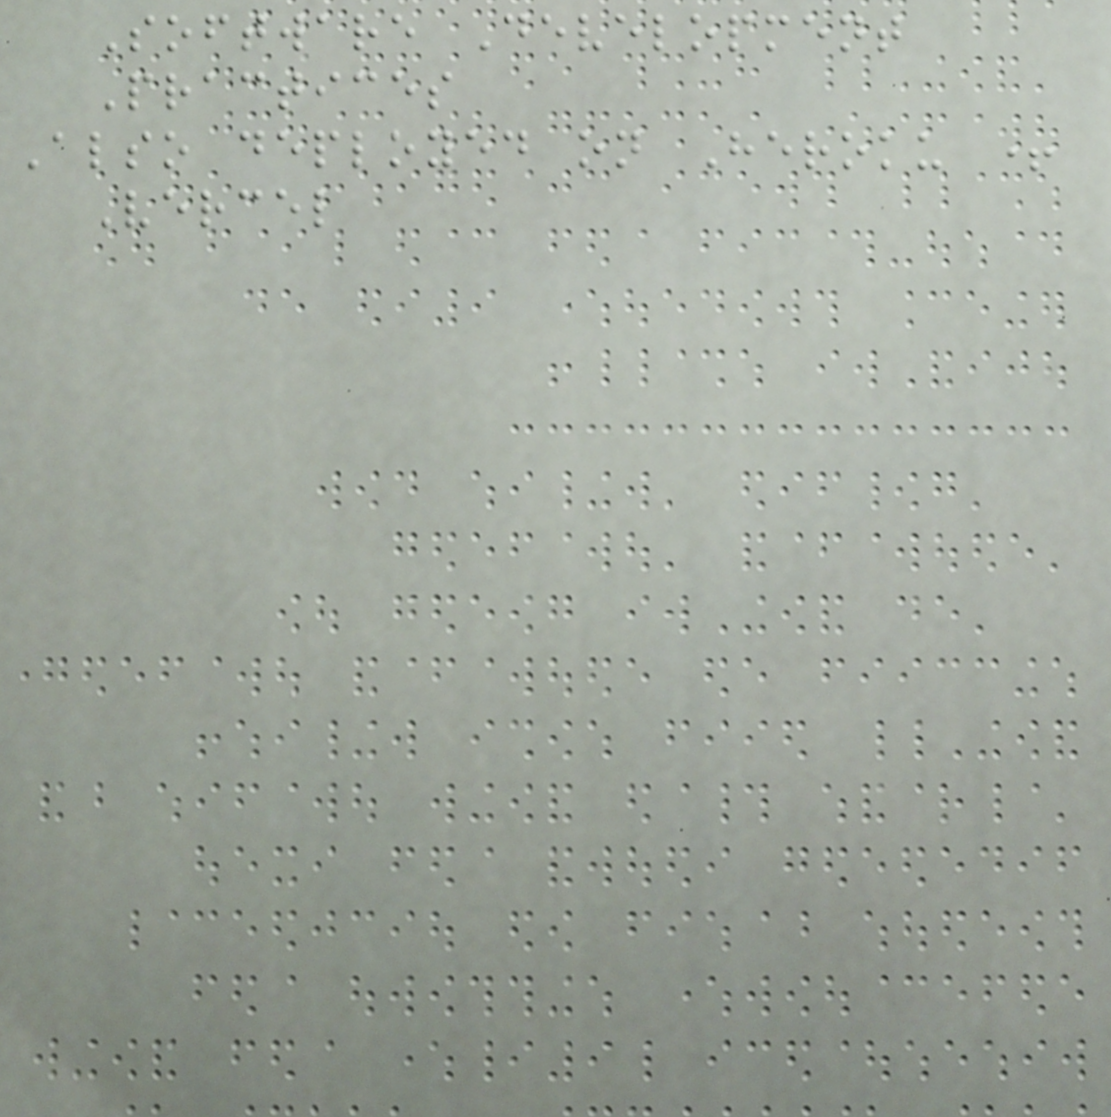Software Development
Practices
Also deployed on Heroku +
Vercel
